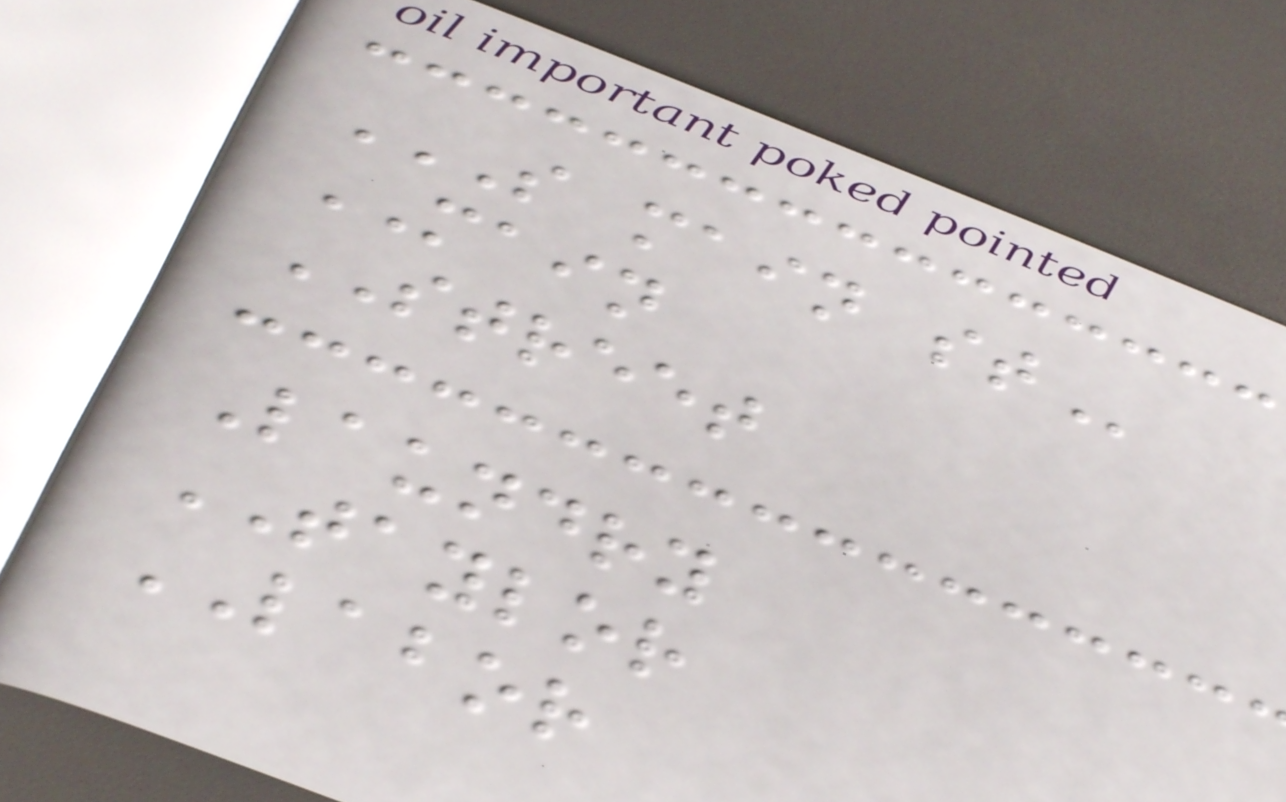S MAIN ST
MAIN
STREET
Laundry
TAYLOR
LABOR
